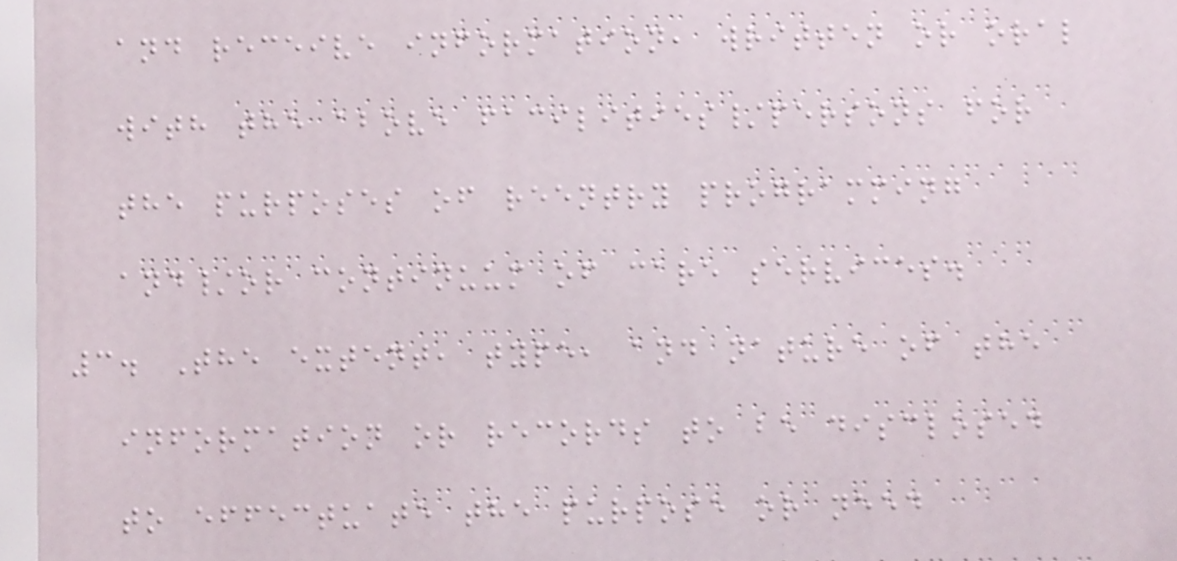and receive information, written or oral
with the above facilities/persons for
the purposes of reentry programming
and/or continuum of care services.
3. The extent, type, and nature of the
information or records to be disclosed
to effectuate the purpose or need
